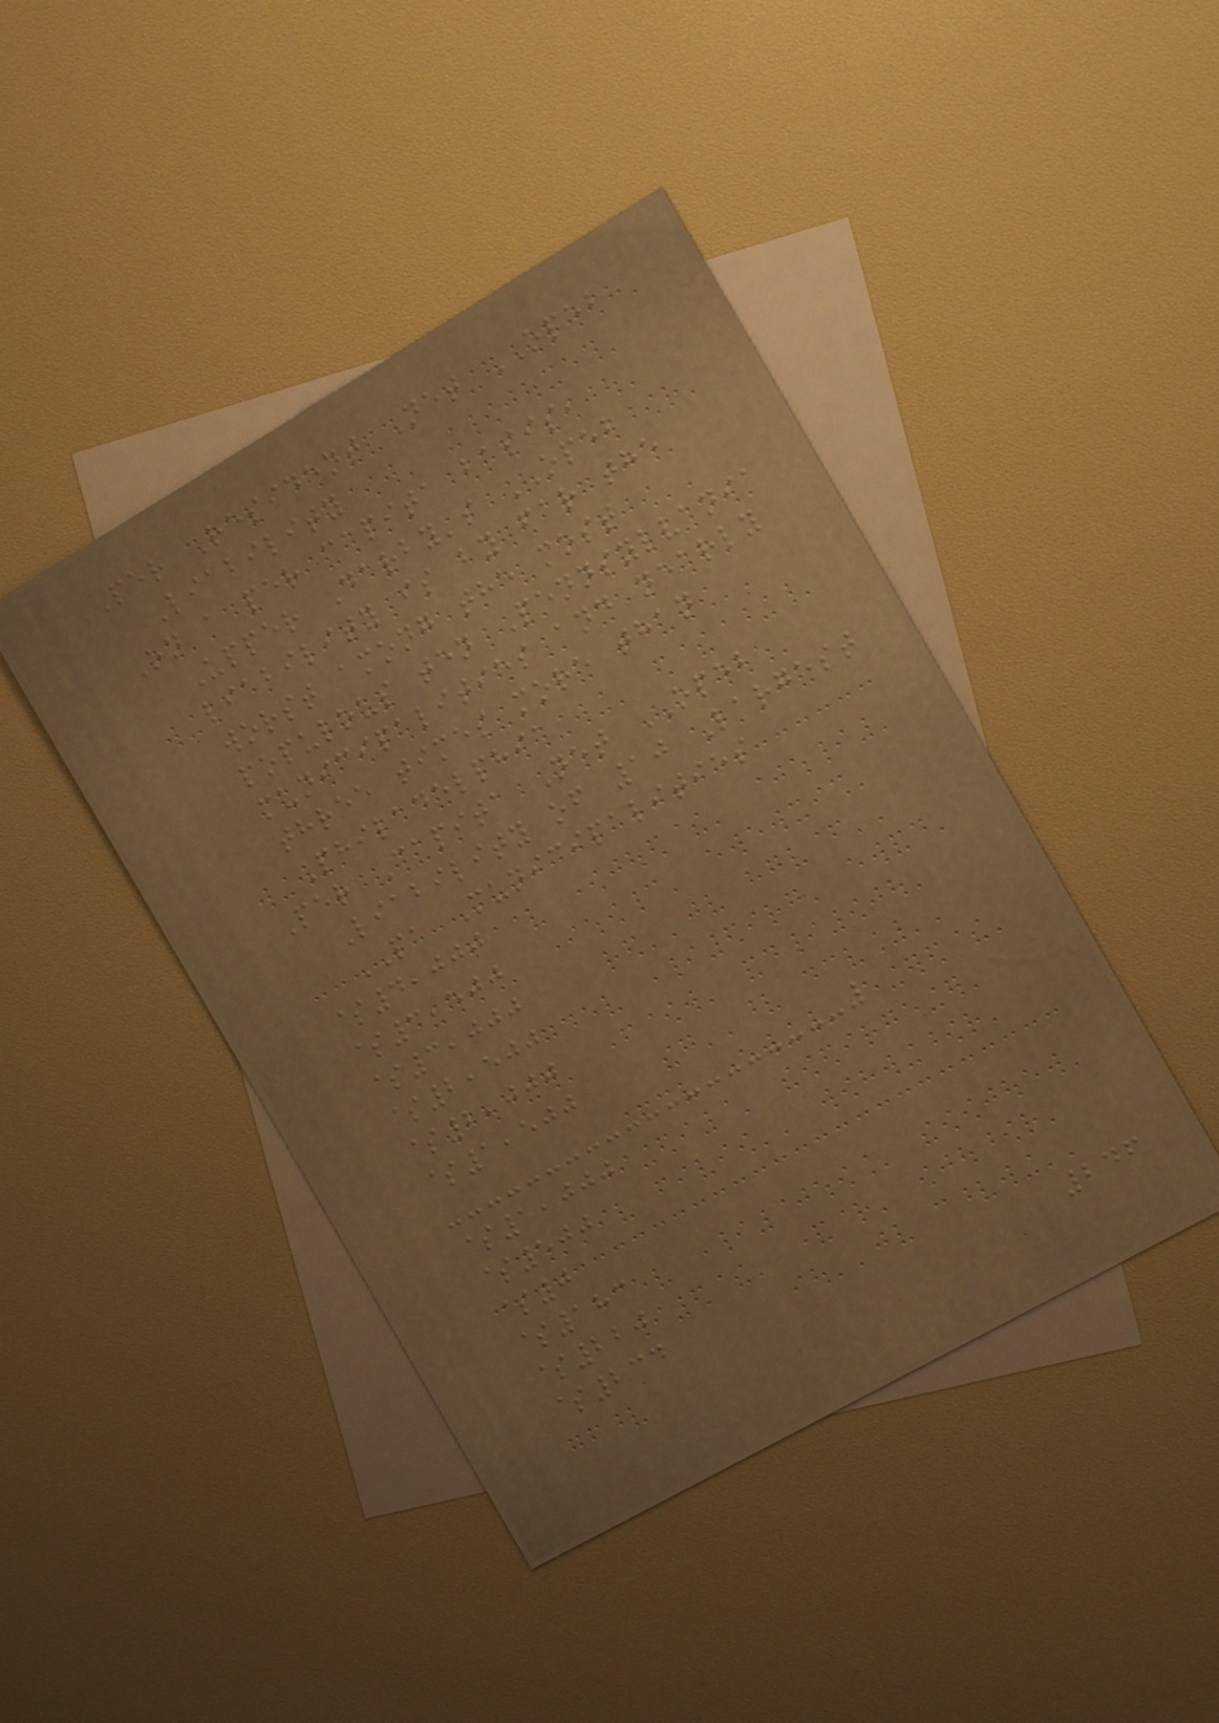Per Resident Net OPEB
Liability
On a per capita basis,
Upper Darby's OPEB
liability is by far the
worst among the most
populous ten Pennsylvania
municipalities and nearly
three times more than
Philadelphia
Per Capita Net OPEB
Liability of 10 Largest
PA Municipalities
$4,000
$3,500
$3,000
$2,500
$2,000
$1,500
$1,000
$500
$0
$183
$220
$234
246
